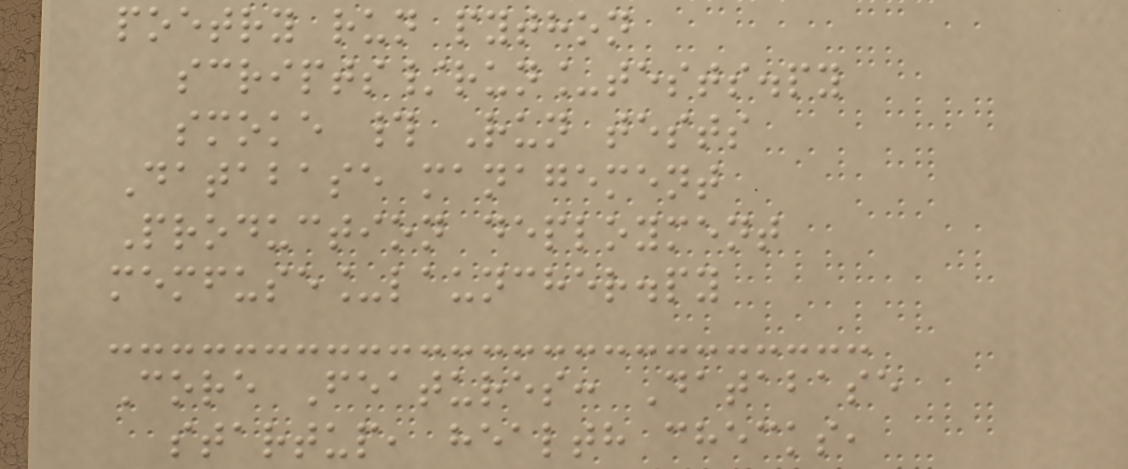poetry run python
scripts/run_tests.py
smoke # Run tests
Database management
Production deployment
memfuse_launcher.py
Core Features: Database
startup, health checks,
